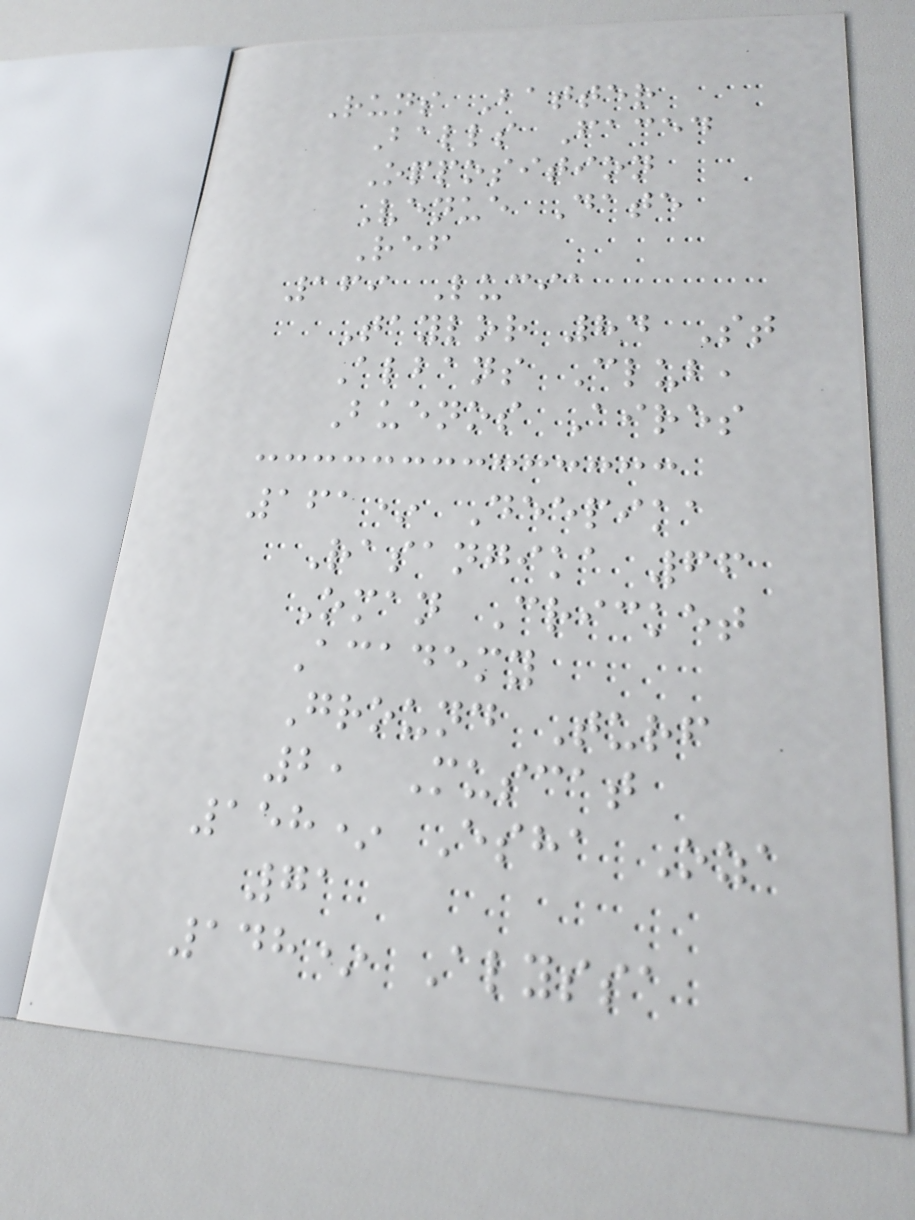Runs Batter
Balls Faced
Opposition
Venue Date
Ref
169 Lucia
Taylor 84 St
Albans Club,
Buenos Aires
161* Deepika
Rasangika 66
Oman Cricket
Academy
Ground Turf
2, Muscat
158* Esha Oza
71
148* Alyssa
